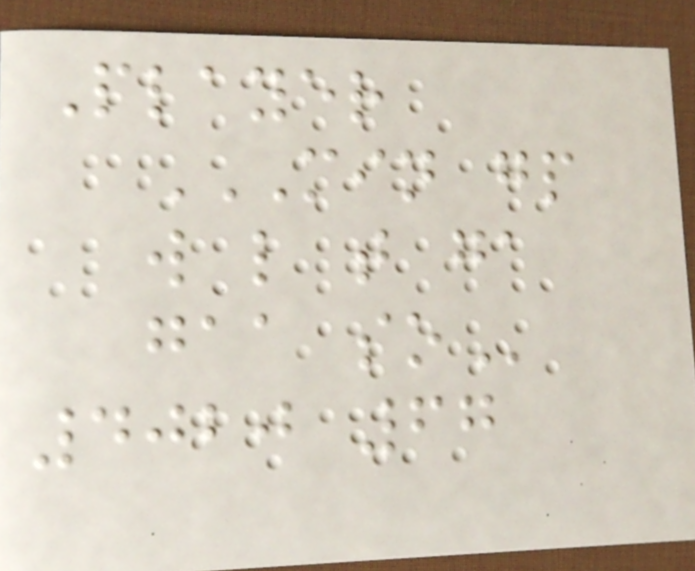Player
MIN GP
W L T GA
GAA SO
4020 67
